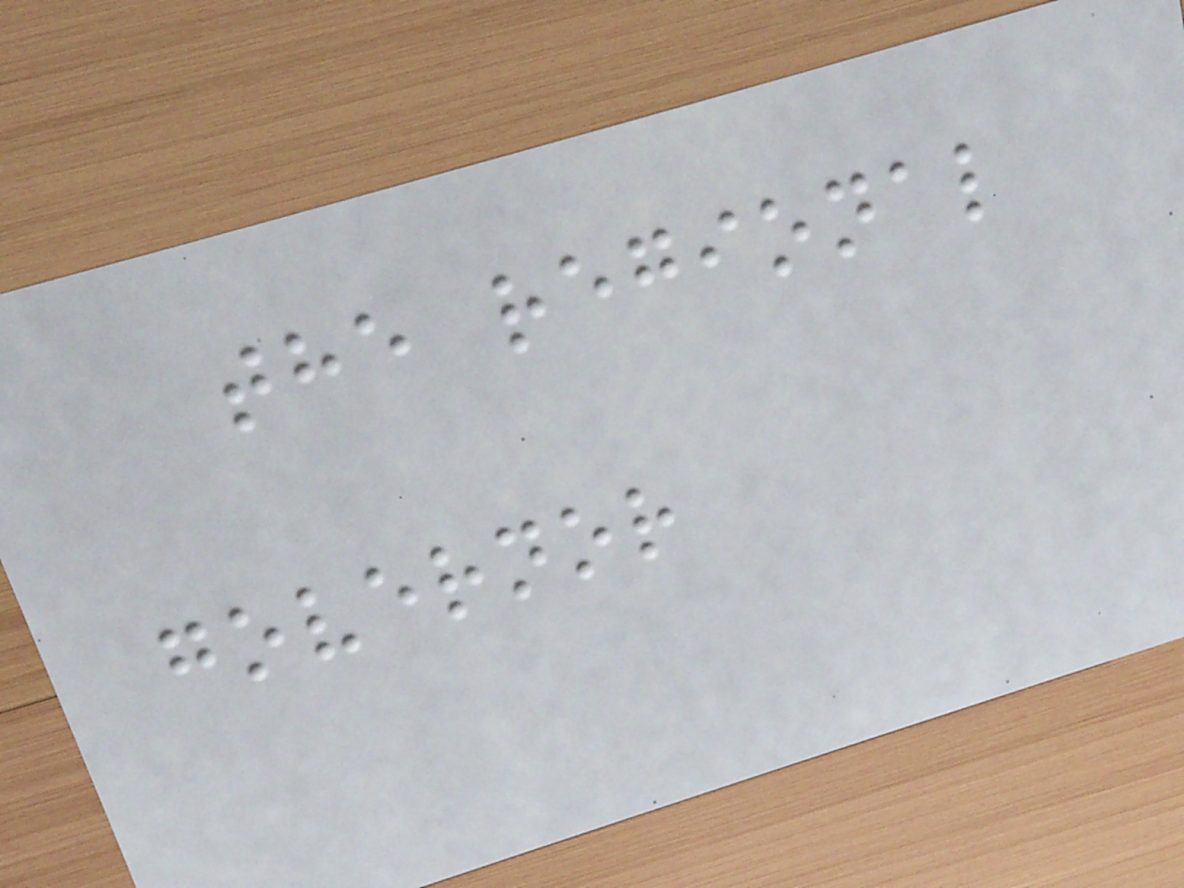the regional
governor
